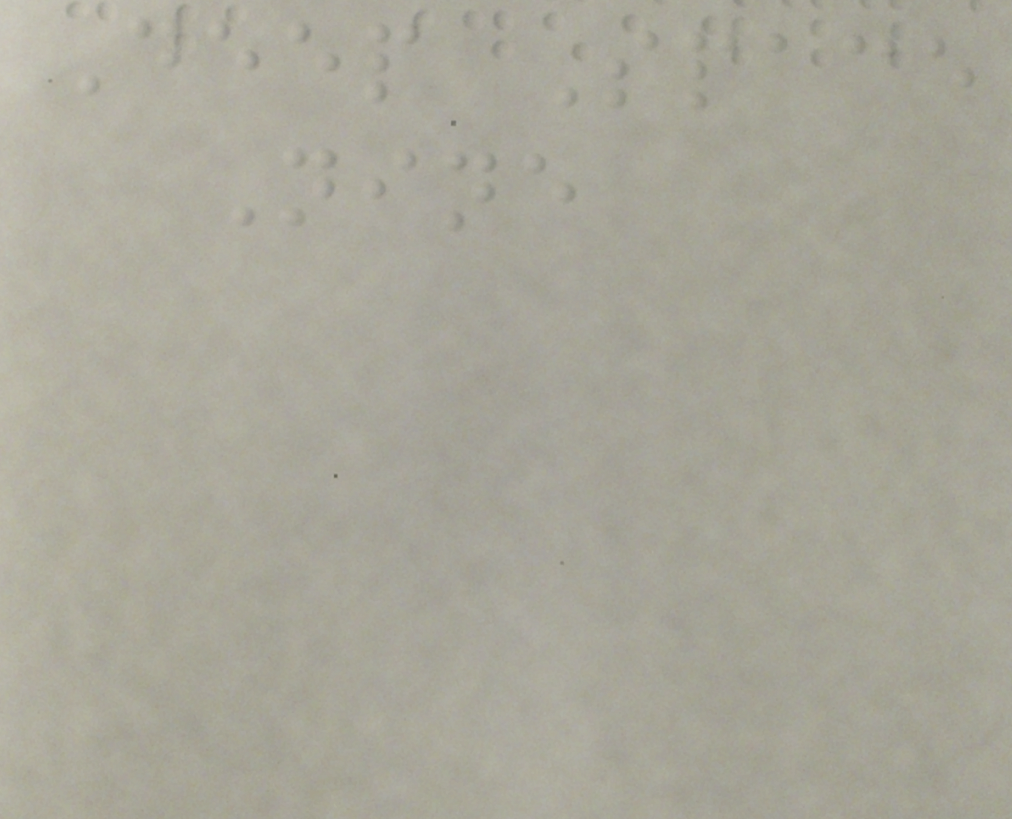Deep Space
Nine
